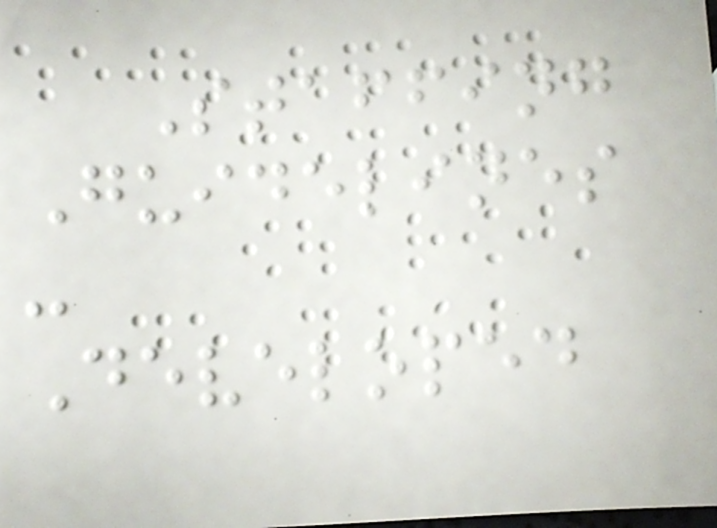Staffing
Guidelines
-
Developed
